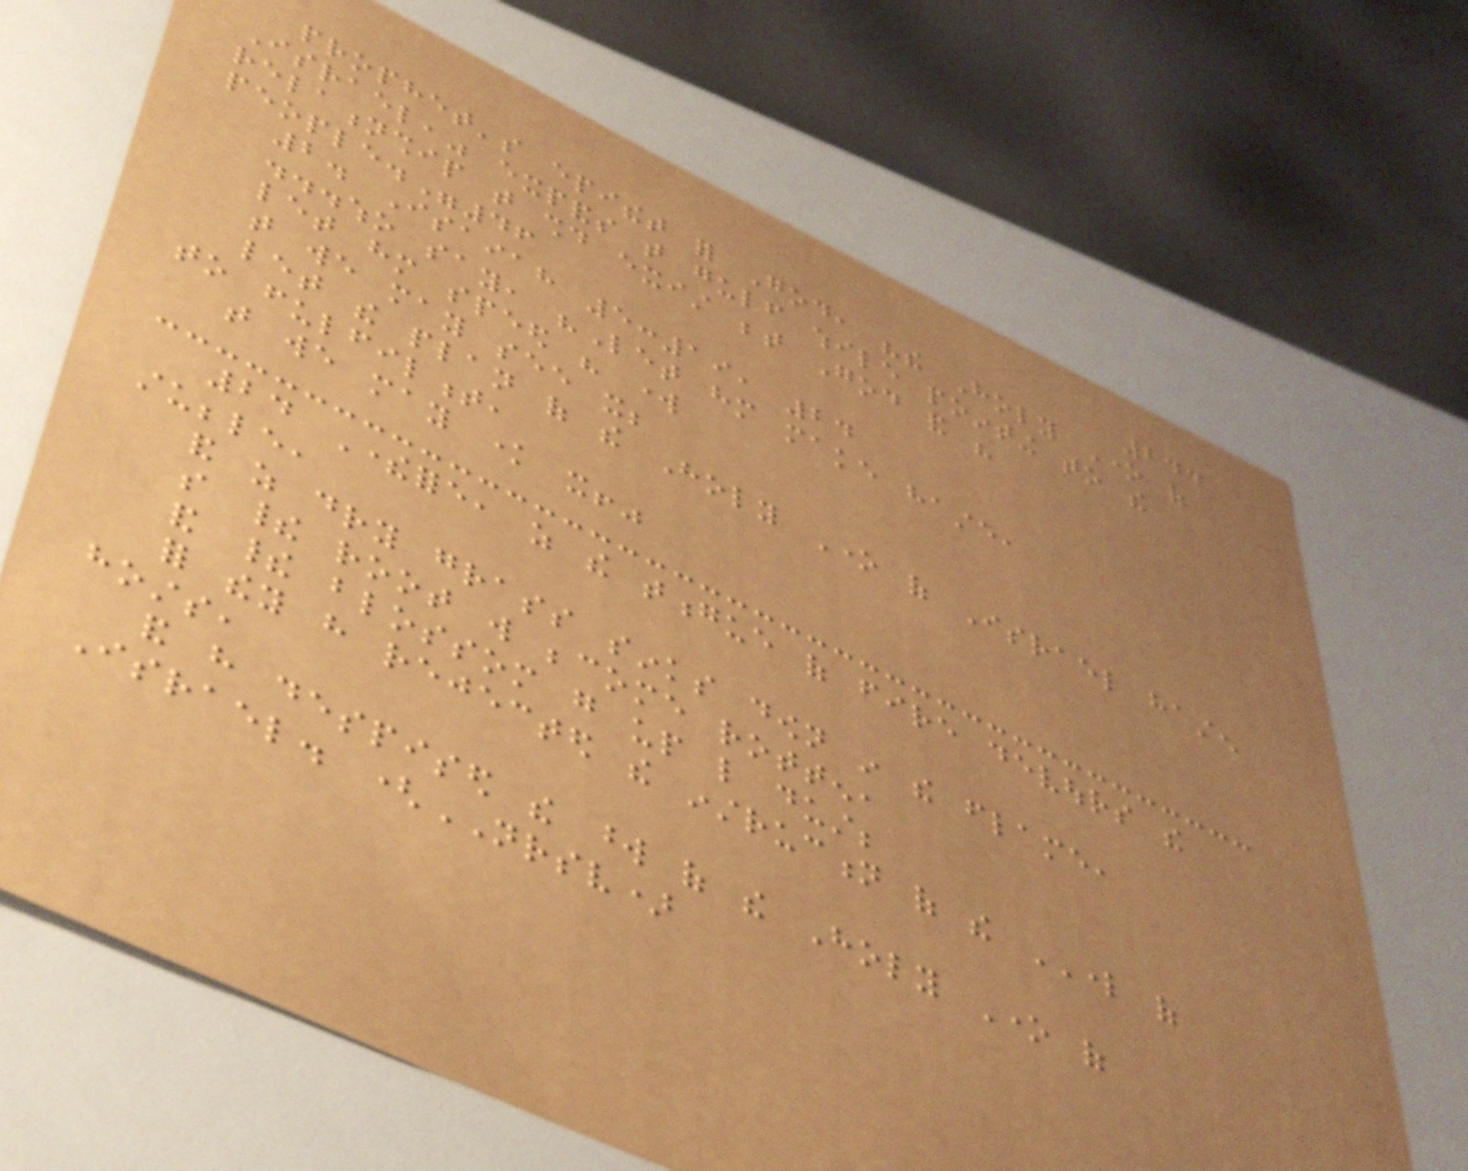244
prophet's epithet for God, "the Holy One of
Israel," expands that gulf while pointing to the
relationship that should exist between God and his
people."46
2. Isaiah 5:19, 24
...who say, "Let him make haste,
let him speed his work
that we may see it;
let the plan of the Holy One of Israel hasten
to fulfilment,
that we may know it!"
24 Therefore, as the tongue of fire devours the
stubble,
and as dry grass sinks down in the flame,
so their root will become rotten,
and their blossom go up like dust;
for they have rejected the instruction of the LORD of
hosts,
and have despised the word of the Holy One of
Israel. (NRSV)
